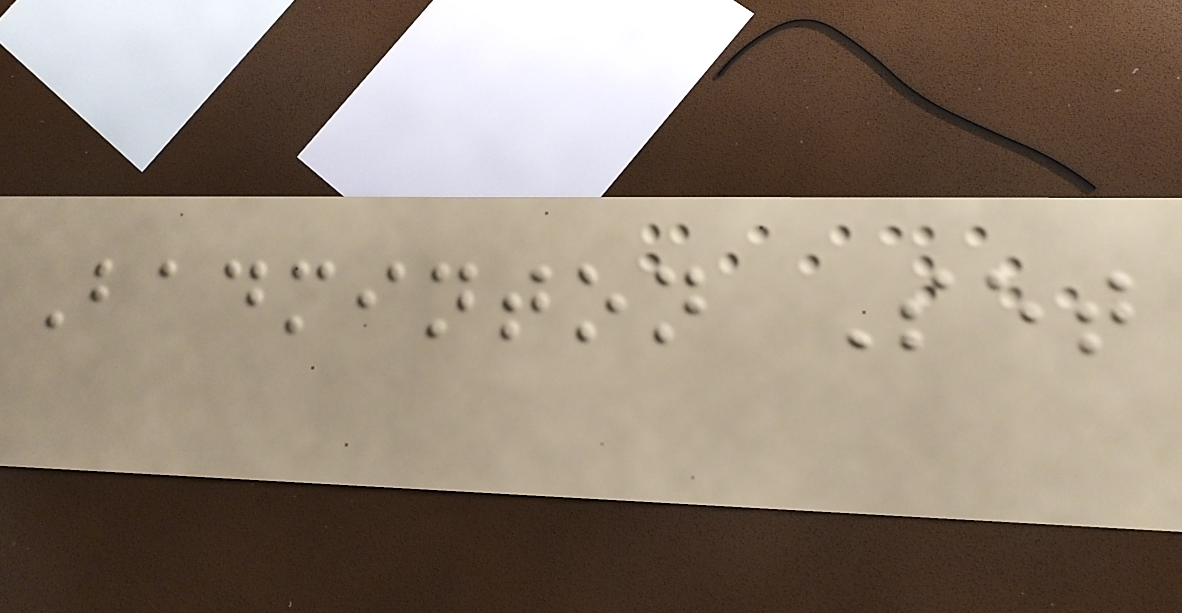Badminton Set
